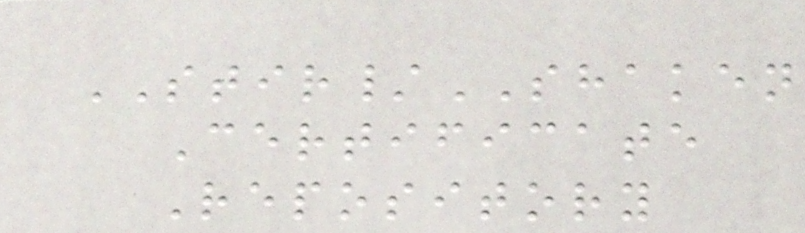STIR/SHAKEN
Certificate
Repository
